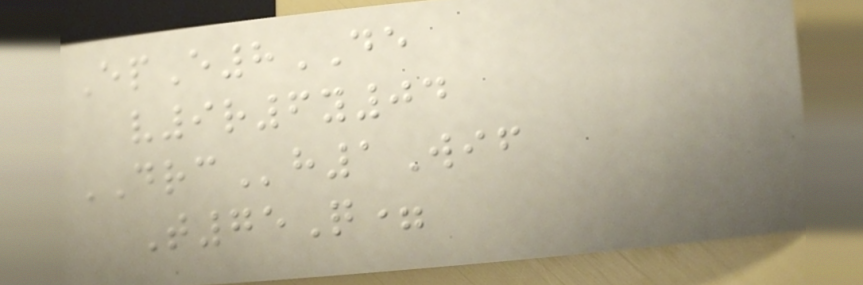EpE8DE
v9r6y04
DRCh1Wif
T75Q=
